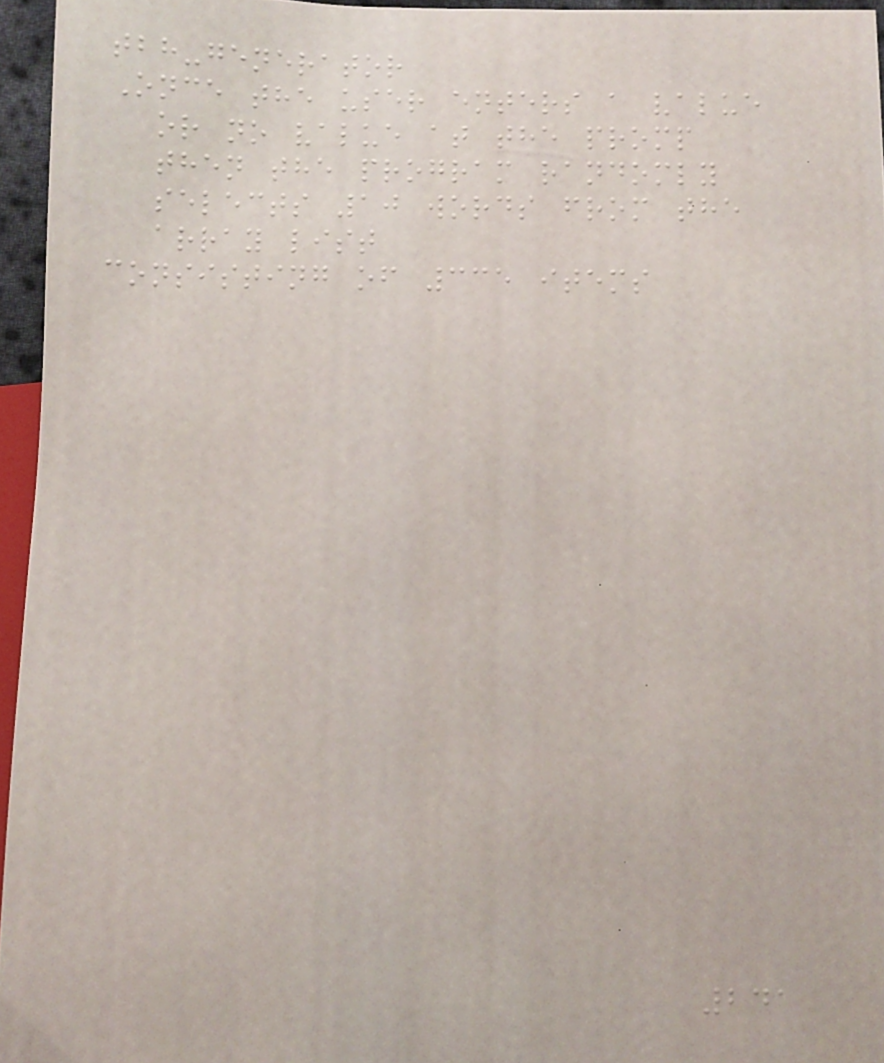tbh-generator
Once the user enters a value
or no value at the promp
then the program randomly
selects 10 words from the
array list
consisting of 335 items
241
